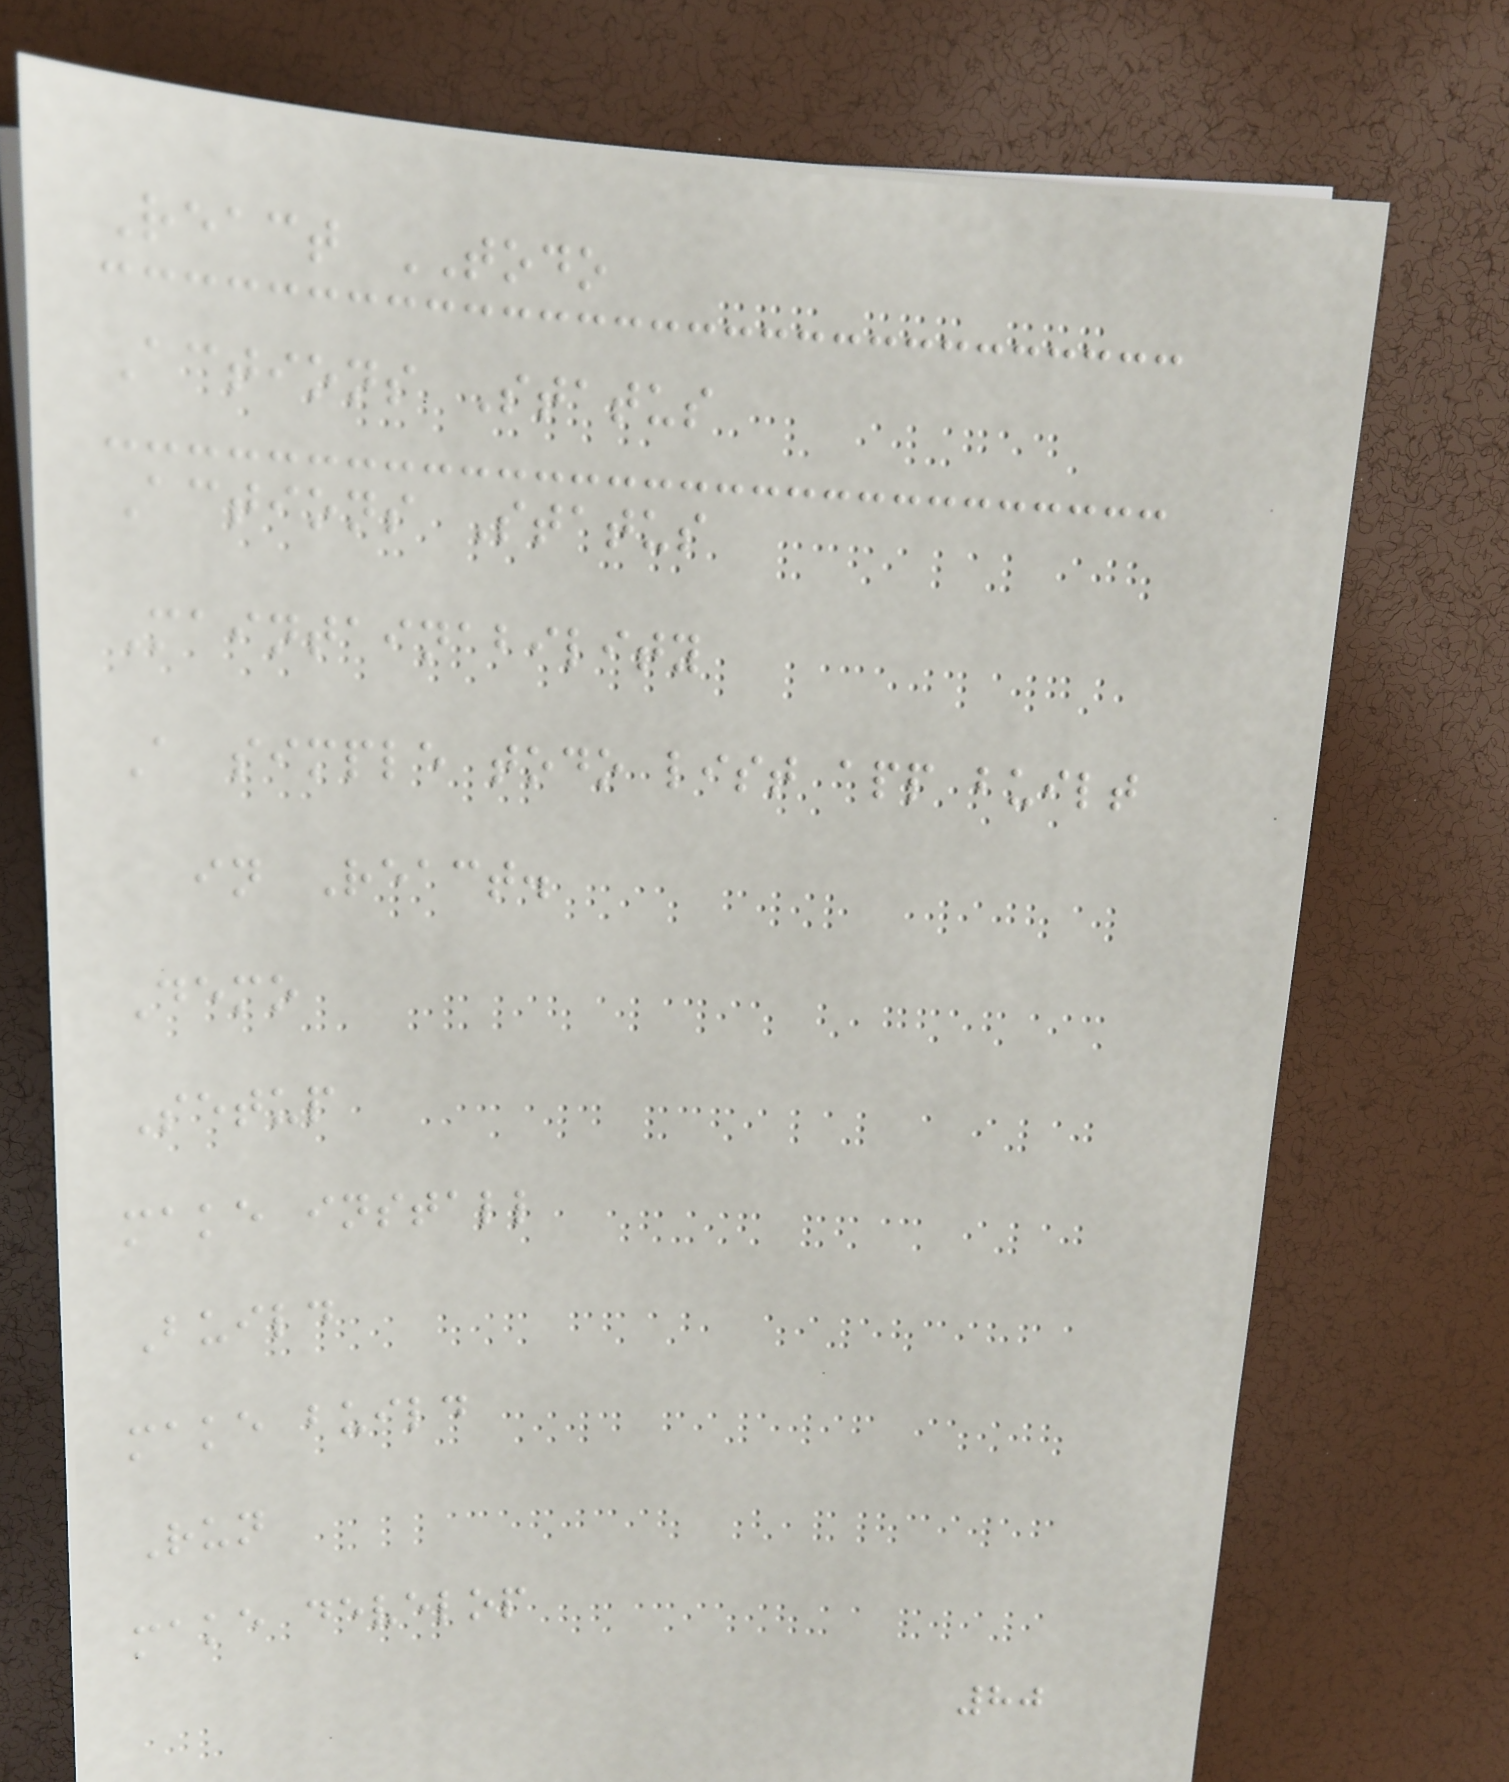React TODO
Actions Status
Actions Status
Maintainability
A simple todo list app built
in React.
Demo
Setup
make install
Build
make build
Run
make develop
80
